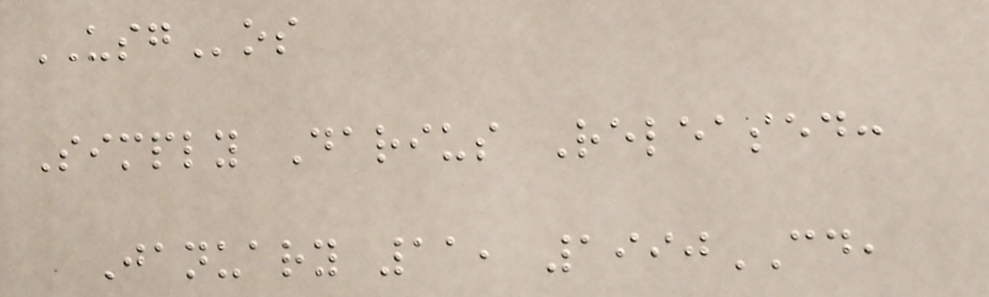USGos
Simply Darius Released:
January 11, 1990CD,
